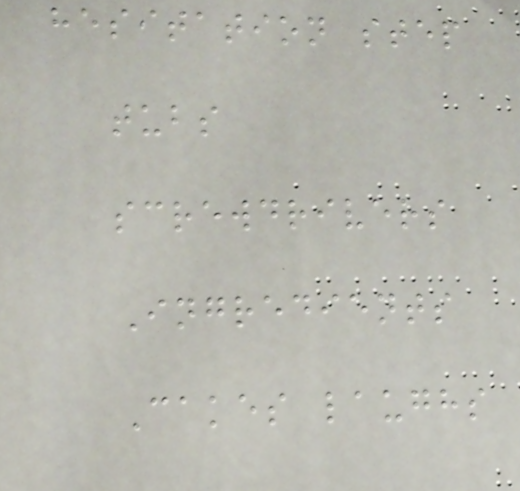hesitation step
tubs
screwdrivers
Ingredients
Cakes laughs
